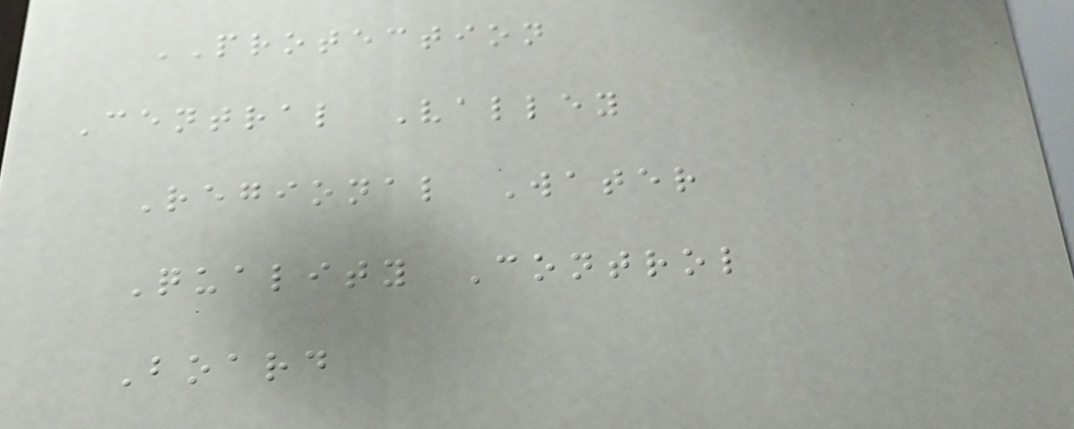PROTECTION
Central Valley
Regional Water
Quality Control
Board
